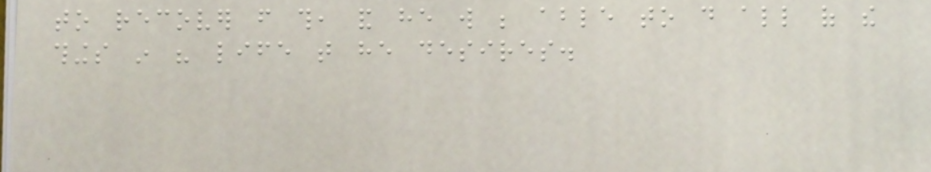to recover from this, and he will be able to do all of the
things in his life that he desires.
